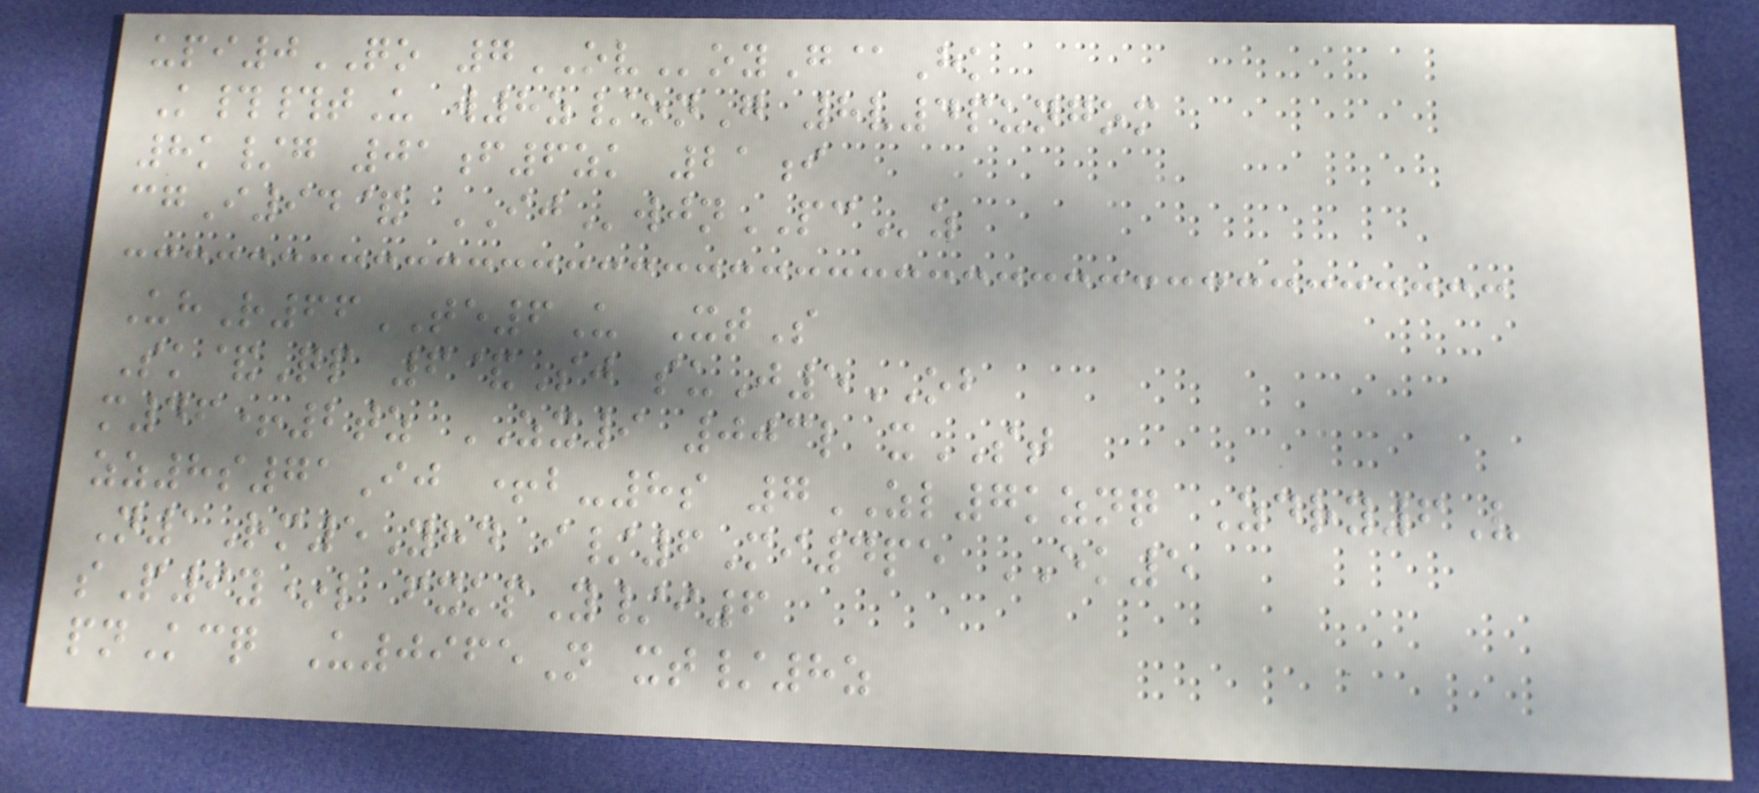upi0QO 7OVoyG@Hk
K##tU w8z/onG 8v4pungom
8k/g 01f6zk 21i
cgI94& IJwjnPCz
UhR66TE6U XtS
Sk&Qp 6&Sj suJ5OB
m46+2tz ZX9 003l xST
zz8s71Ij +b-8s 7ZL7kznq Zdry6V
N1Rm5Yhd i/6Mi4pe EK5
sP9y*l fxkpY/i6
pnKcq U0965N xt/8z
